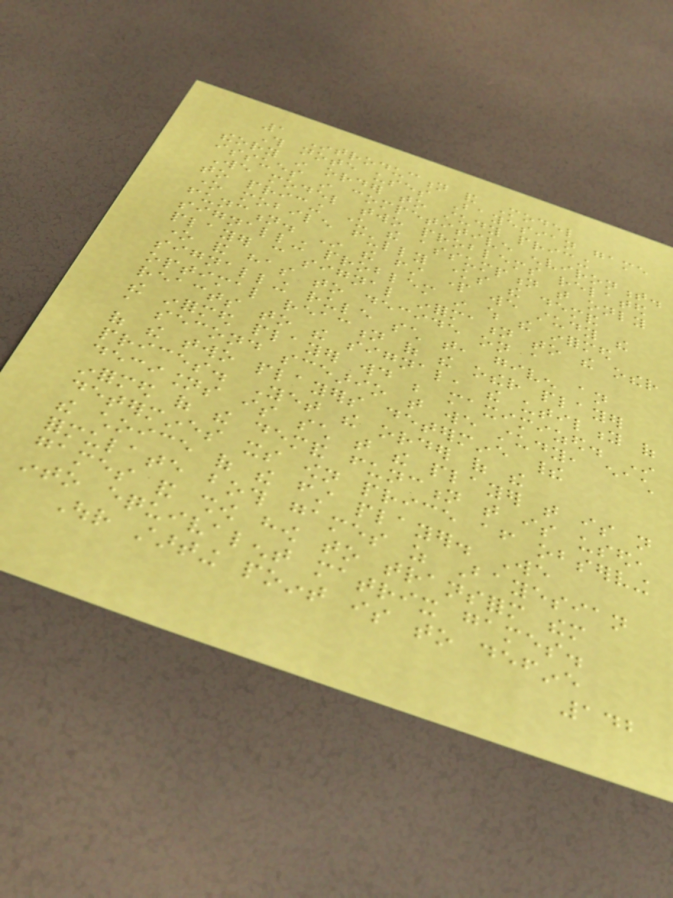1 Introduction and Model
This note uses Bayesian game
theory in order to study pricing
issues in competitive environment.
We model two problems related
to pricing under the assumption that only
one mobile fully knows the demand
function. In the first part we study the
signalling problem in which the informed
player can signal information to the other
one and has to decide on a
signalling rule such that, given an
optimal reaction of the other player
reacts to the signal, the utility of
the informed player would be maximized. In
a second sceario that we study, each
of the two players determine their
prices. Yet the order of the
decisions is such that the player that is not
informed of the demand function that is used,
determines its own price after observing
the choice of the first player. We
formulate both games as Bayesian
games and show how to transform them
into equivalent matrix games.
Our starting point is to define
142
